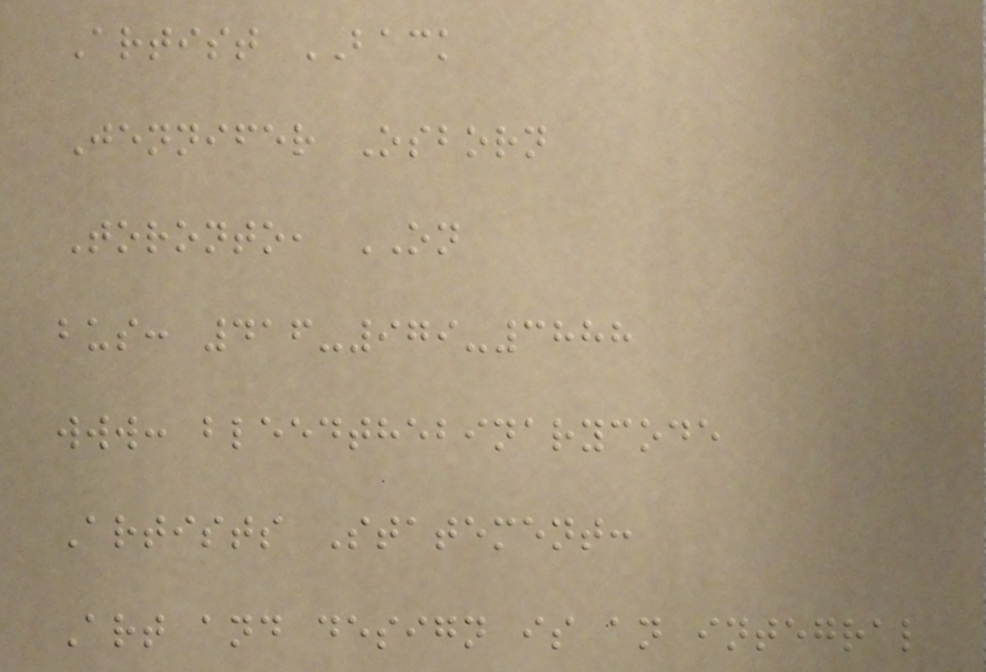Artist BACK
Jennifer Osborn
Toronto, ON
bus: 416-979-3888
www: bleedthebinarycode
Artists Statement:
Art and design is an integral
